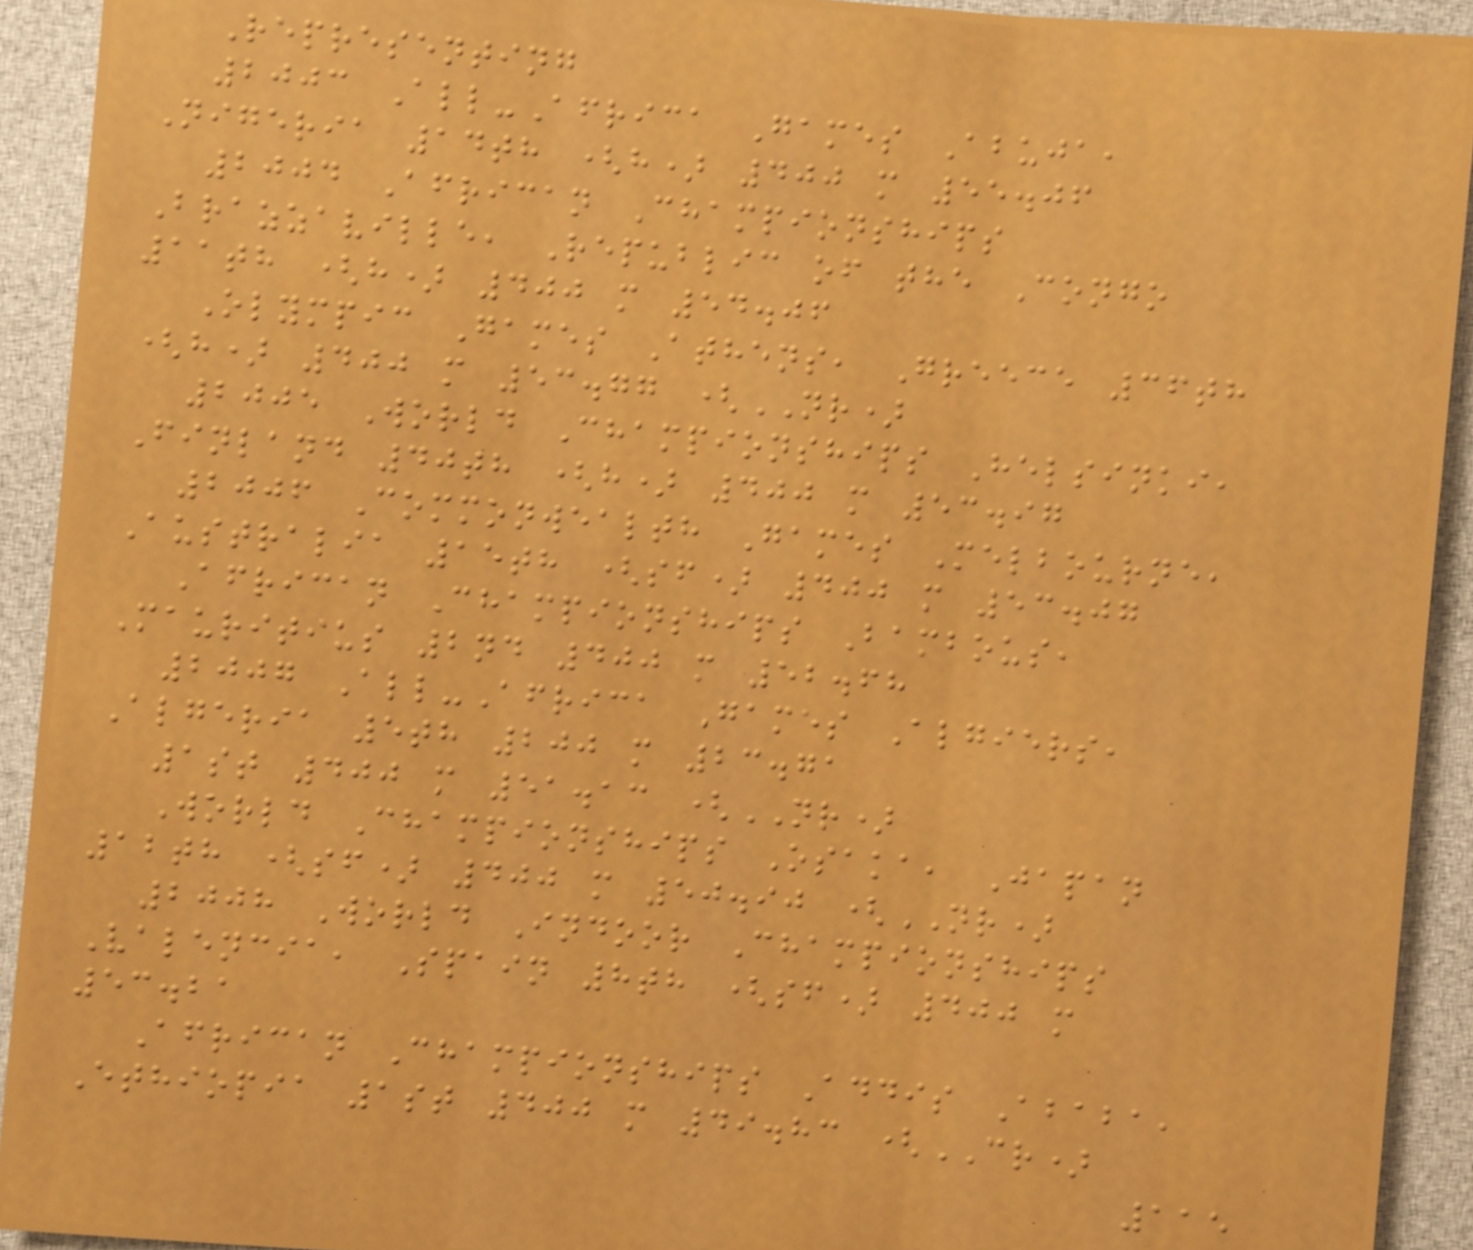Representing
2003 All-Africa Games Abuja,
Nigeria 14th (h) 400 m 55.06
2004 African Championships
Brazzaville, Republic of the Congo
11th (h) 400 m 54.06
Olympic Games Athens, Greece 36th
(h) 400 m 53.77 (NR)
2005 World Championships Helsinki,
Finland 40th (h) 400 m 53.97
2006 Commonwealth Games Melbourne,
Australia 15th (sf) 400 m 53.07
African Championships Bambous,
Mauritius 2nd 400 m 52.68
2007 All-Africa Games Algiers,
Algeria 5th 200 m 23.71
1st 400 m 51.13 (NR)
World Championships Osaka, Japan
12th (sf) 400 m 50.90 (NR)
2008 World Indoor Championships
Valencia, Spain 8th (sf) 400 m
53.21
African Championships Addis Ababa,
Ethiopia 1st 400 m 49.83 (CR)
115
